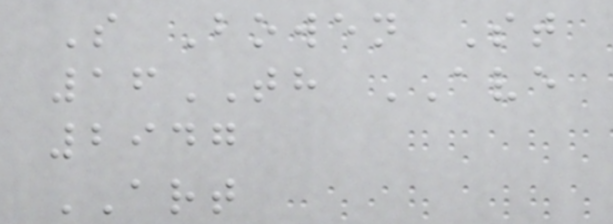S Bowen St
16TH AVE
2947
ART
